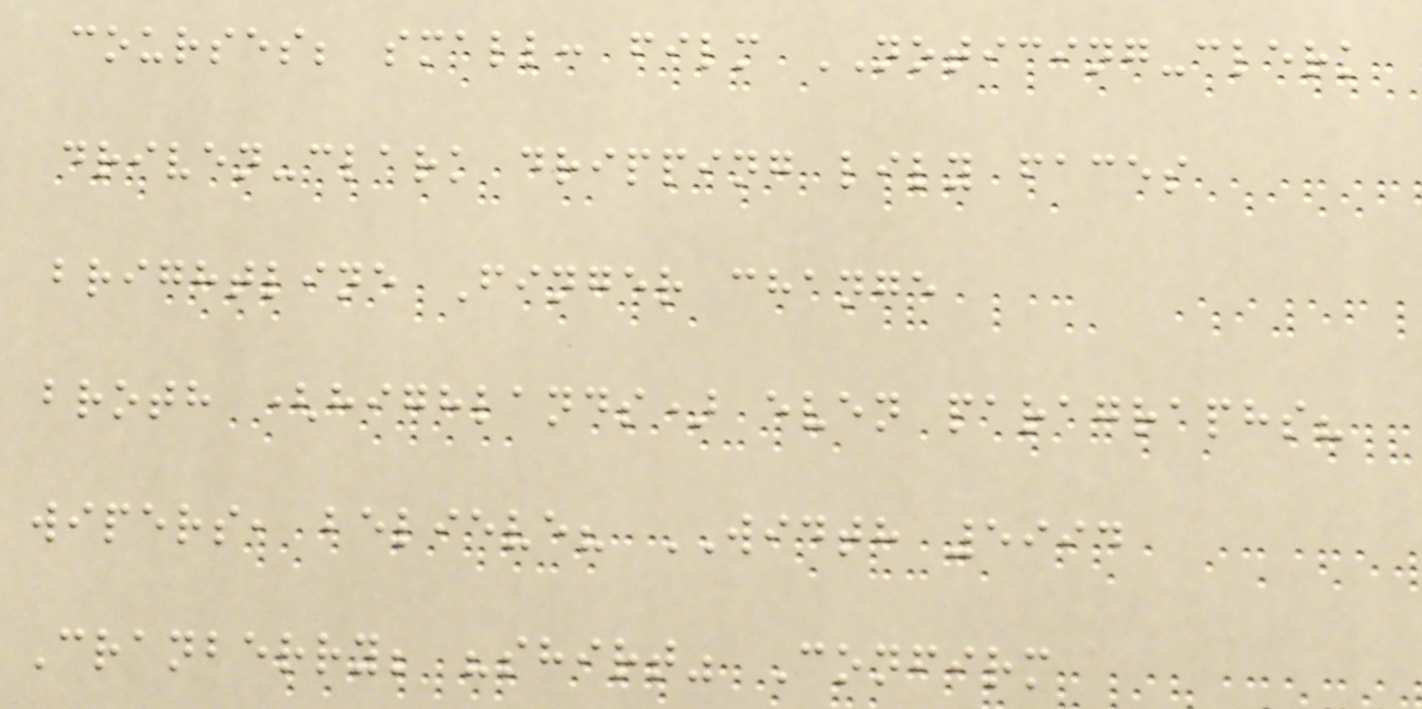courses; small: film NOTICING-clerk
driven-clark dripping lily faces
brightline Finger change
broth (highlands) even paragraphs?
wipers, believe? WIDTH 5994
Cranberry; "shirt" Confirm
